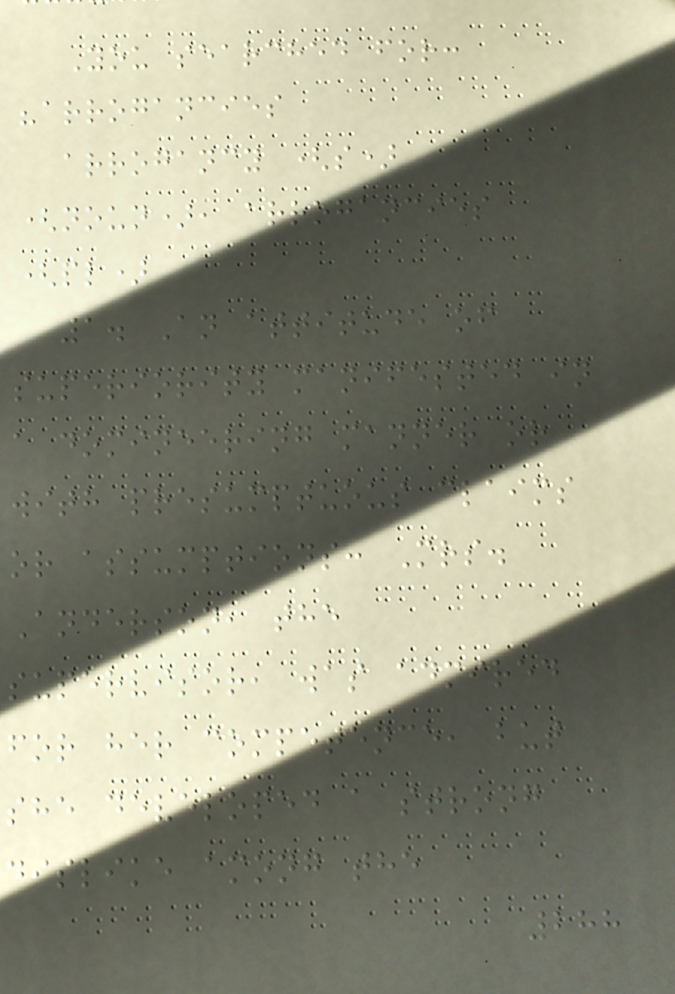You searched for:
"arrogancies
arrogancy (s)
(noun), arrogancies
(pl)
1. An attitude of
superiority manifested in
a domineering manner or
with presumptuous claims
or assumptions: Mrs.
Anderson, the
supervisor, was admired
for her competence, but
she developed a strong
dislike among the
288
